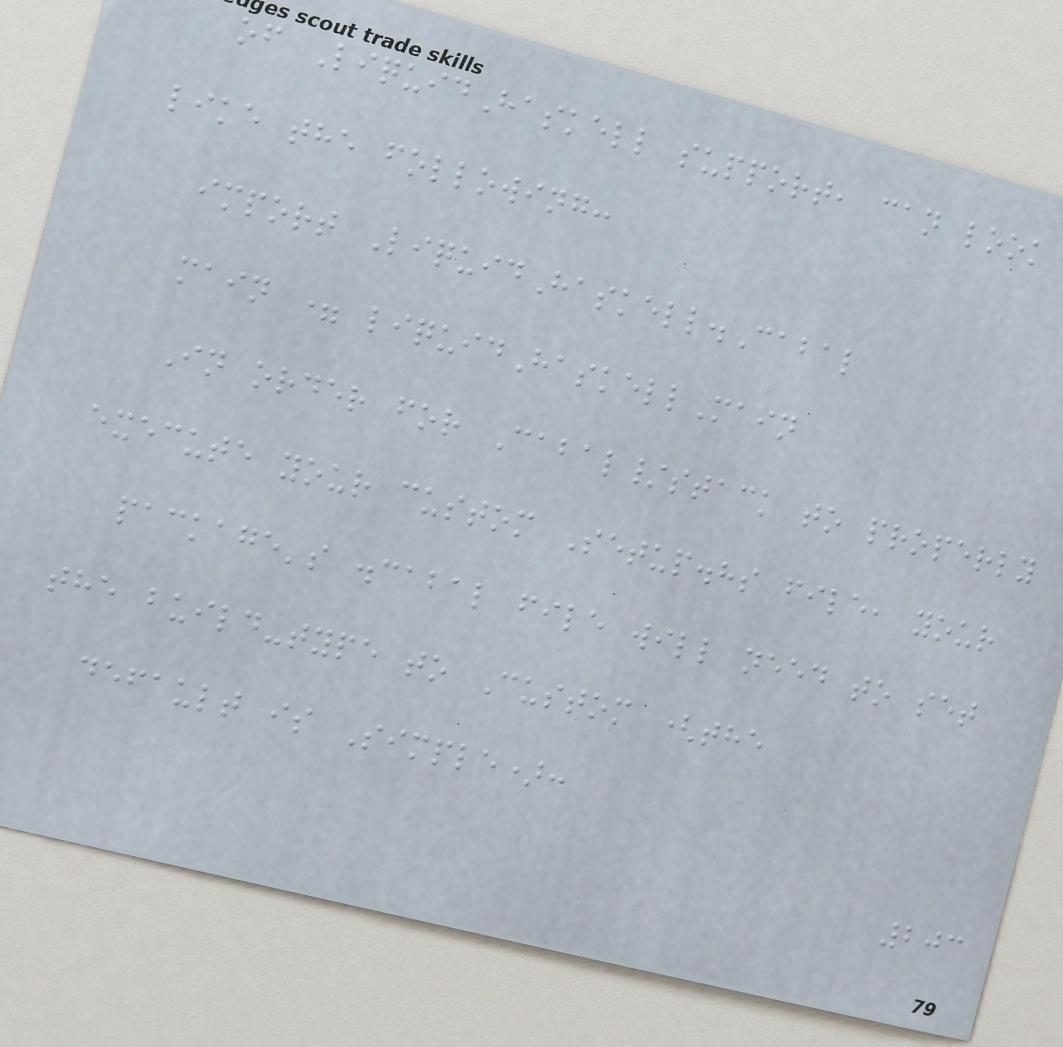of LiquidHaskell support, can look
like the following:
import LiquidHaskell.Cabal
main = liquidHaskellMain
In order for Cabal/stack to properly
execute your custom Setup.hs file, your
package's .cabal file will need to set
the build-type to Custom (the
default is Simple):
203
